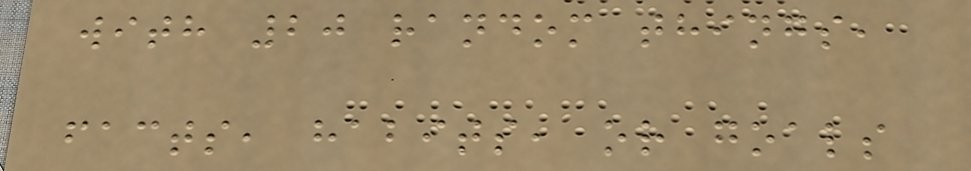with 20 random things,
facts, habits, or goals
